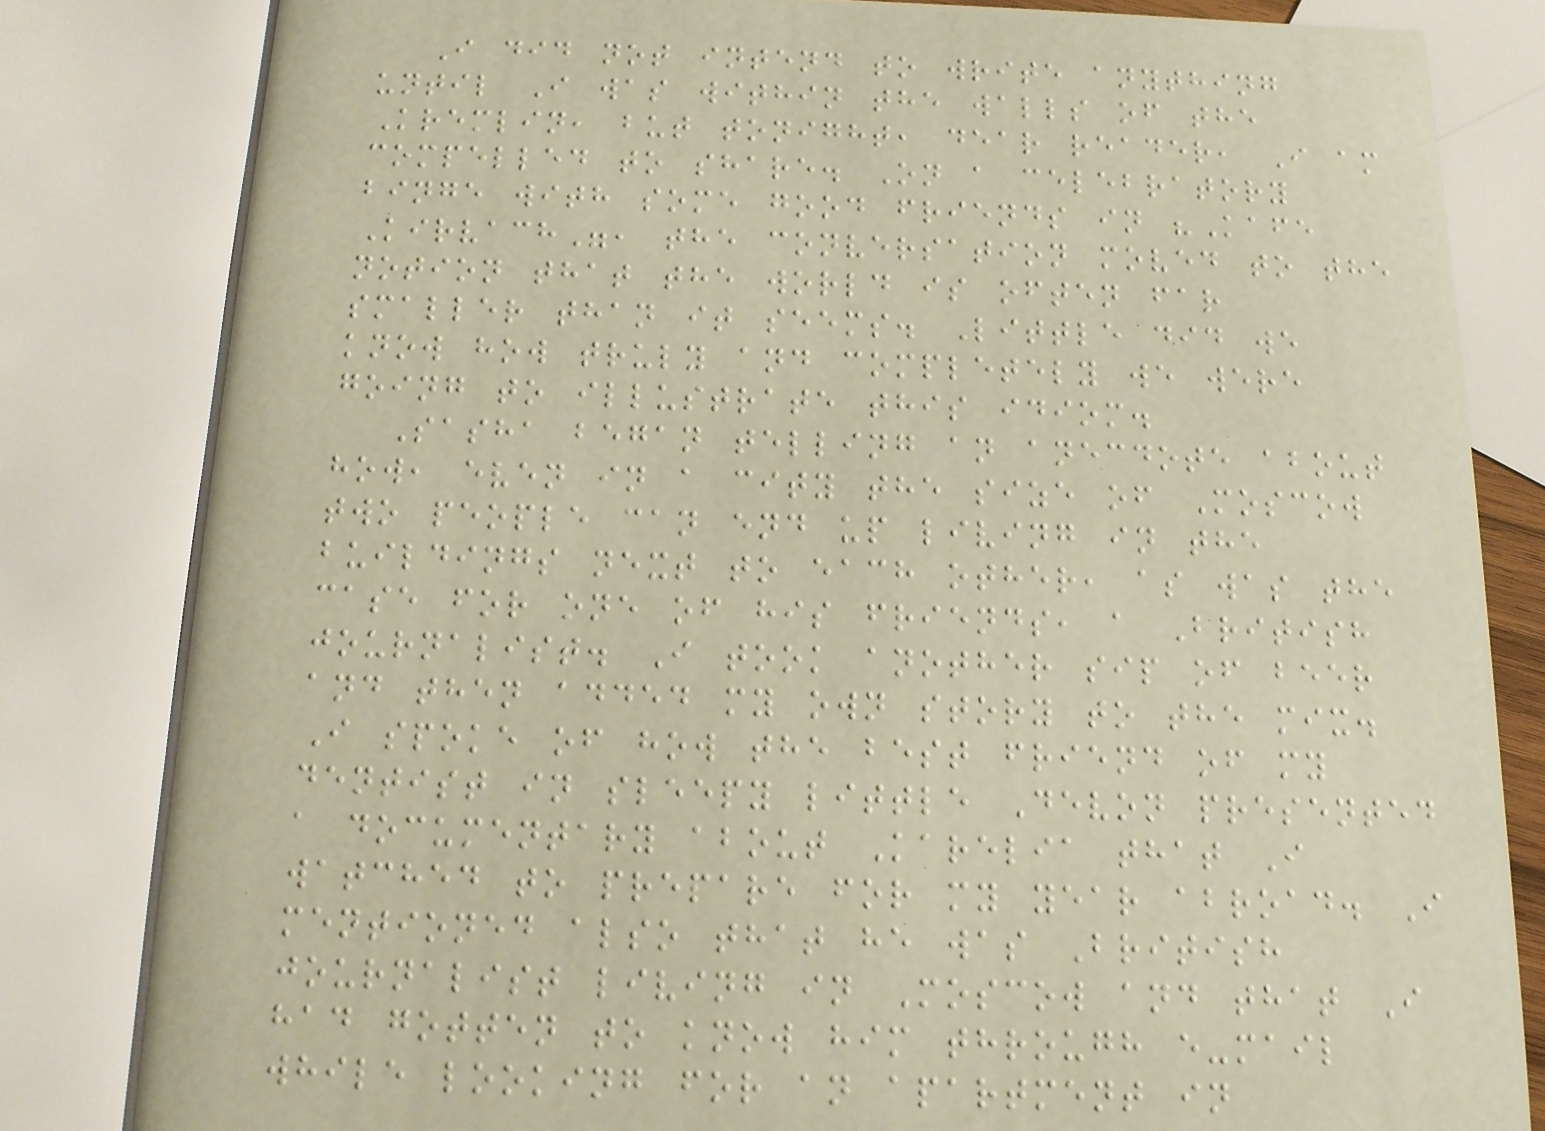I did not intend to write anything
until I was within the walls of the
Kremlin, but tonight, dear reader, I am
compelled to share. On a celebratory
binge with some good friends in "Kafe
Kirvach", the conversation moved to the
notion that the world is often far
smaller than it seems. Little did we
know how truly and completely we were
going to illustrate this idiom.
Sasha began telling an anecdote about
how, even in a city the size of Moscow
two people can end up living in the
buildings next to each other, as was the
case for one of his friends, a British
journalist. I took another sip of beer
and then added my own story to the mix.
I spoke of how the best friend of my
dentist in sleepy little Devon presented
a documentary about Karelia that I
watched to prepare for my year abroad. I
mentioned also that he was British
journalist living in Moscow and that I
had gotten to know him through e-mail
while looking for an apartment in
